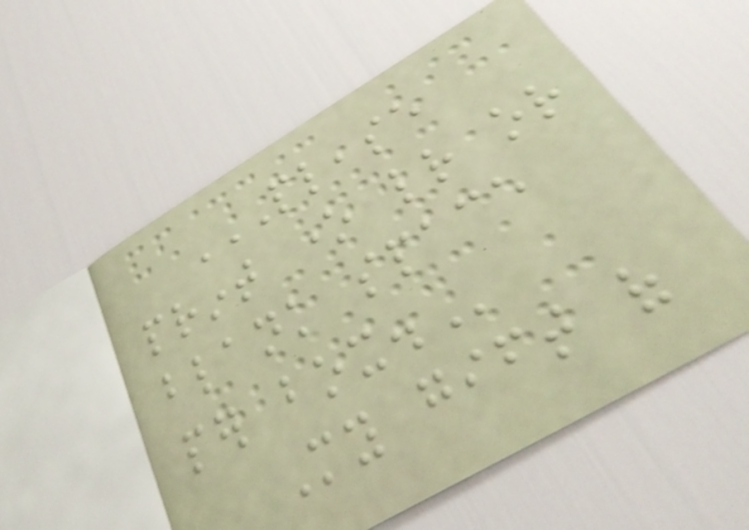PLEASE
PRINT ONE LETTER OR
BLANK SPACE
PER BOX.
My gift of
